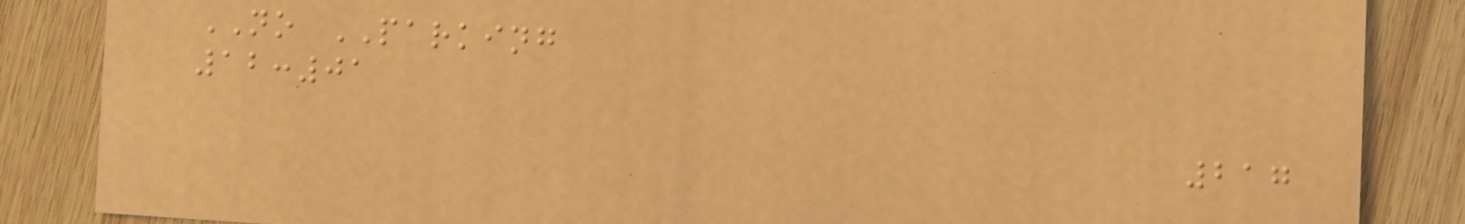NO PARKING
12:01
217
